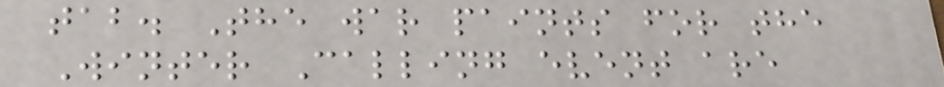tab. The war paints for the
Winter Calling event are
